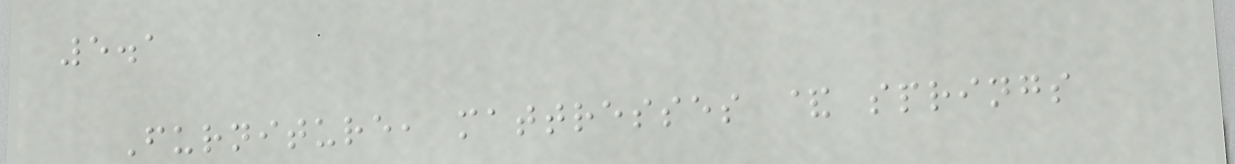5.1
Furniture, mattresses & springs
